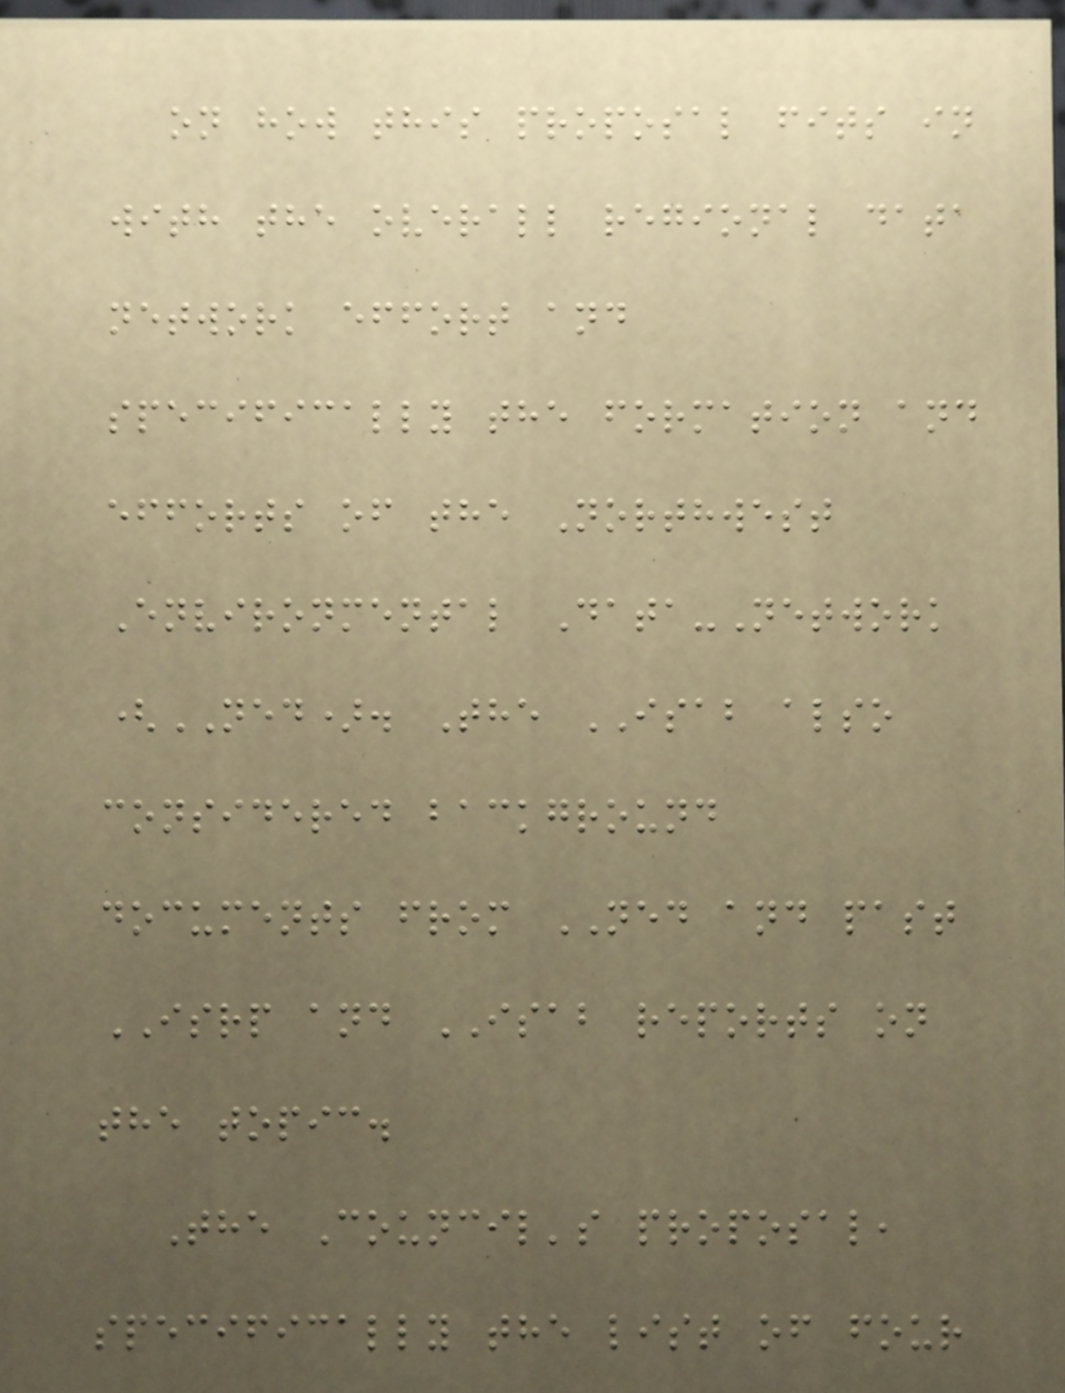on how this proposal fits in
with the overall regional data
network effort and
specifically the formation and
efforts of the Northwest
Environmental Data-Network
(NED). The ISAB also
considered background
documents from NED and past
ISRP and ISAB reports on
the topic.
The Council's proposal,
specifically the list of four
